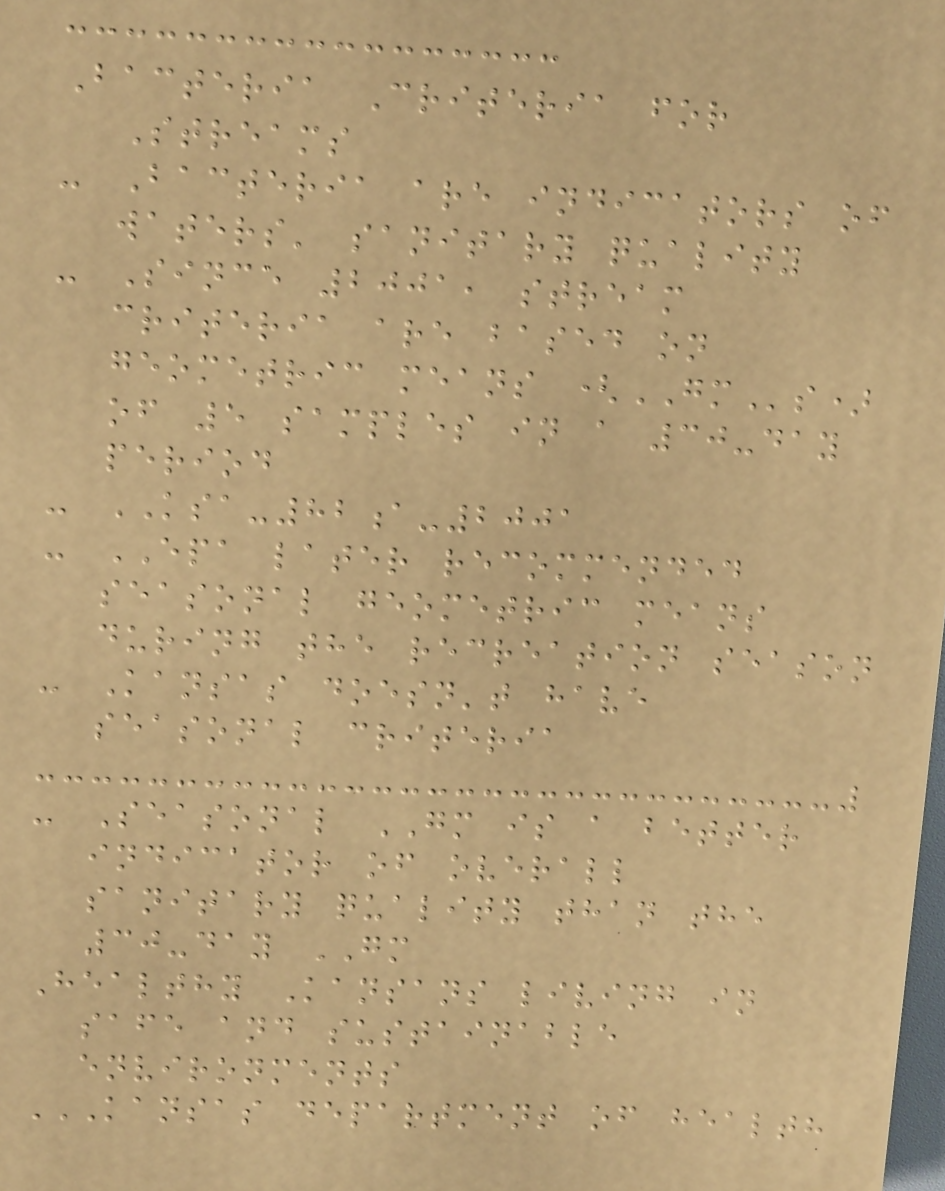Bacteria Criteria for
Streams
- Bacteria are indicators of
waters' sanitary quality
- Since 2001, stream
criteria are based on
geometric means (GMs)
of 5 samples in a 30-day
period
- KSA-82a-2001
- EPA later recommended
seasonal geometric means
during the recreation season
- Kansas doesn't have
seasonal criteria
- Seasonal GM is a better
indicator of overall
sanitary quality than the
30-day GM
Healthy Kansans living in
safe and sustainable
environments
KANSAS DEPARTMENT OF HEALTH
